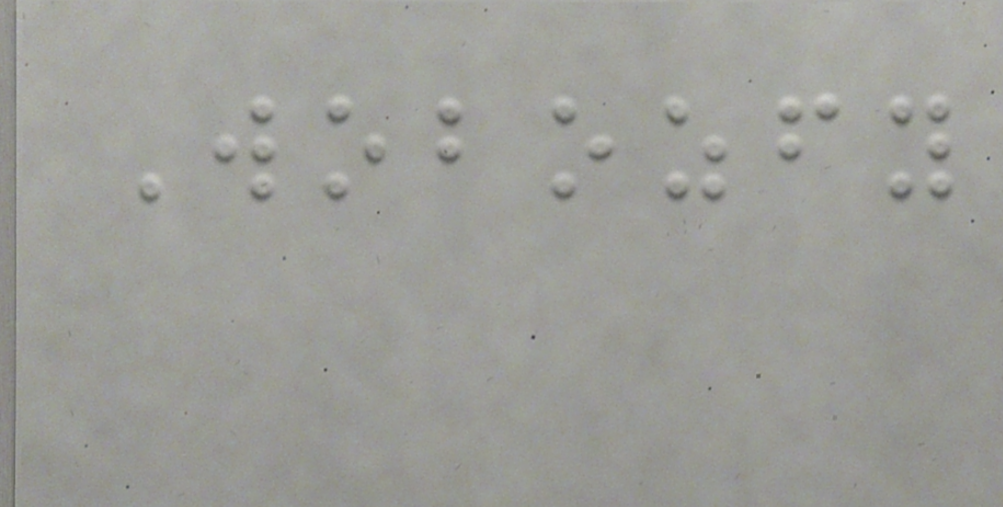Wobozfy
